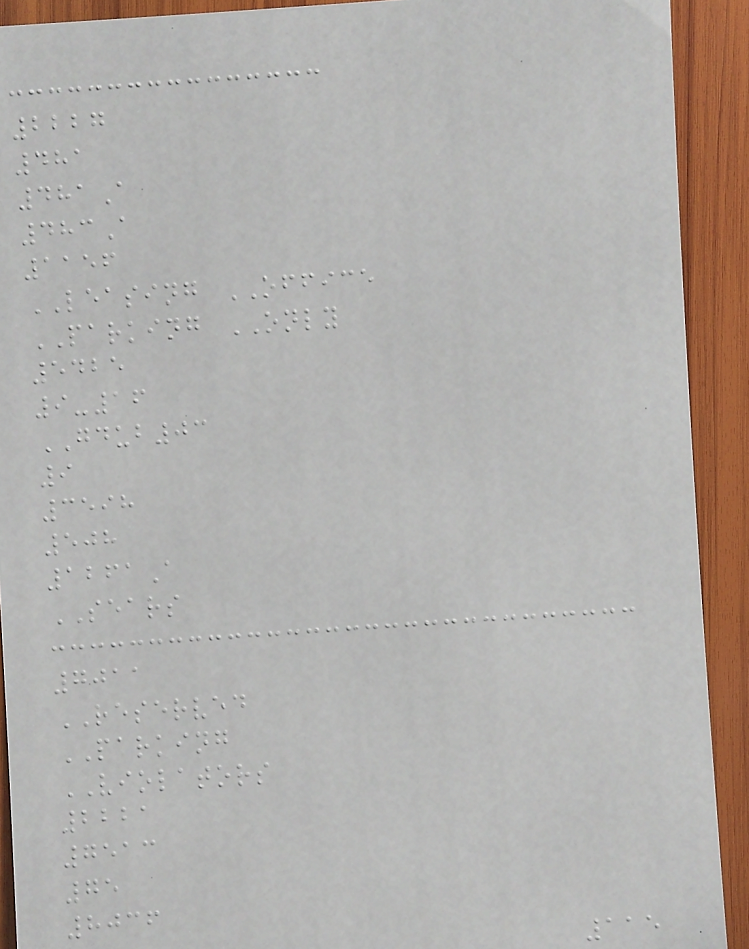2227
481
481A
483A
1156
LEASING OFFICE
PARKING ONLY
5425
9-16
GDUB03
9
3598
508
1261A
SEARS
7011
RESERVED
PARKING
VIOLATORS
2221
7513
75
8036
115
